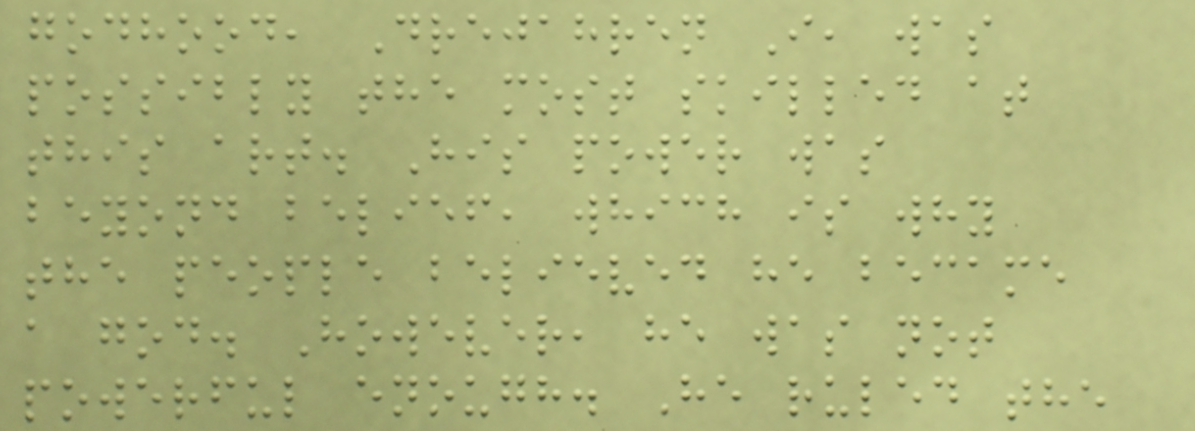godhood, Drejahren I, was
possibly the most skilled at
this art. His power was
beyond belief, which is why
the people believed he became
a god. However, he was not
powerful enough. He ruled the
